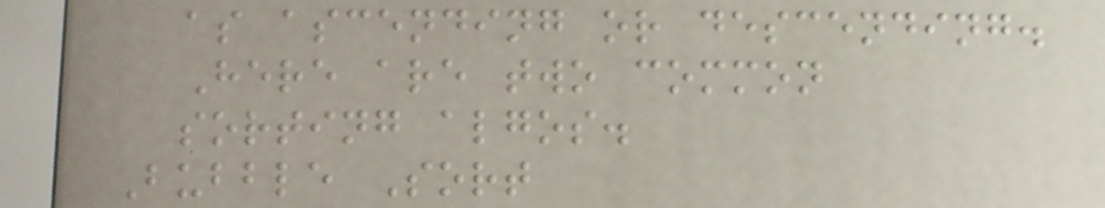as ascending or descending.
Here are two common
sorting algos.
Bubble Sort
